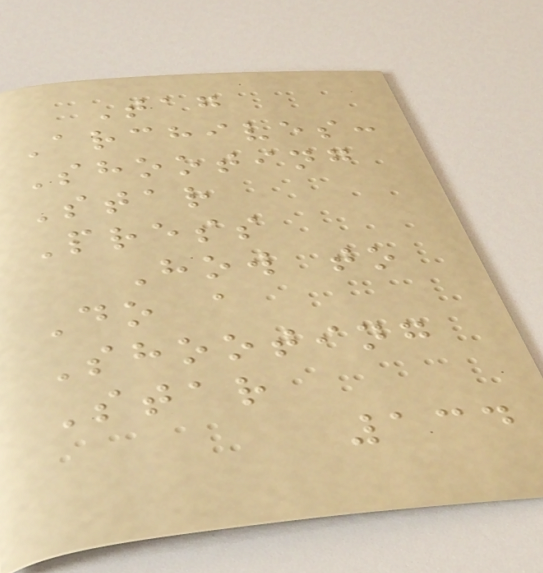Tag
Archives:
Shooting
Star
Press
How to
Do a
Shooting
Star
134
